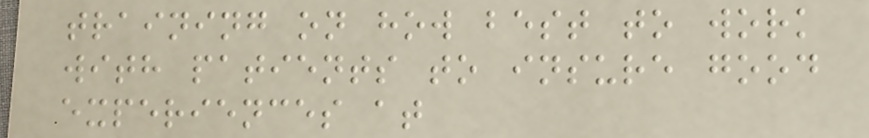training on how best to work
with patients to insure good
experiences at
